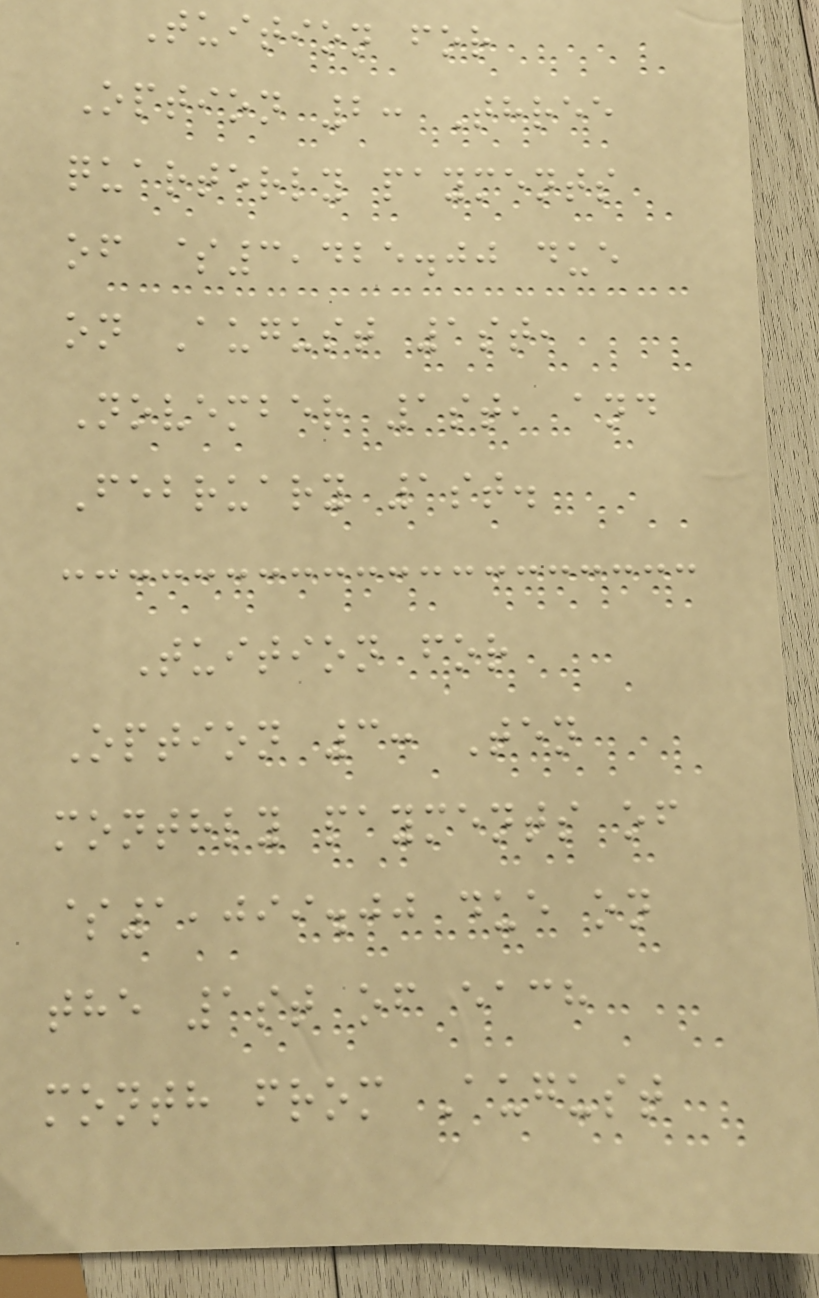Tuition for
Option 2: Three
quarterly payments
of $3,425.00 due
on August 1st,
November 1st, and
February 1st.
Tuition for
Option 3: Ten
monthly payments of
$1,099.00 due on
the 1st of each
month from August
